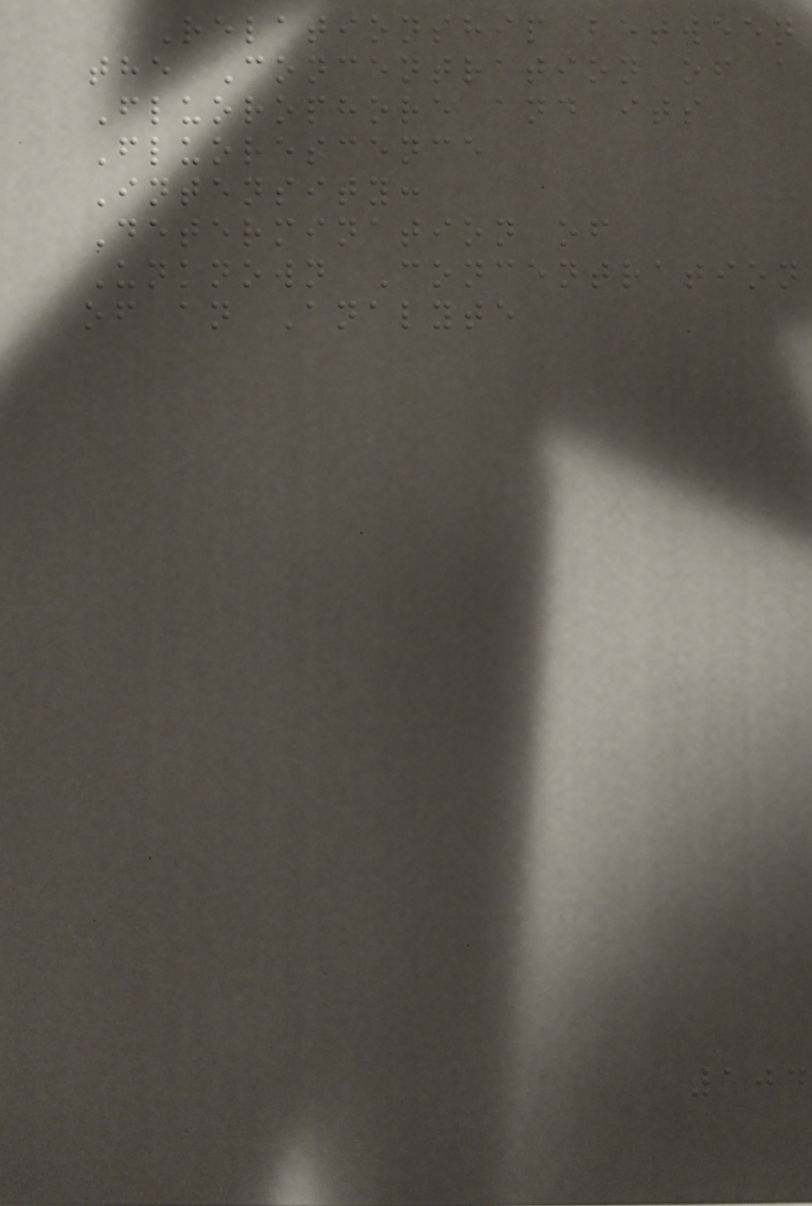Relationship between
the Concentration of a
Fluorophore and its
Fluorescence
Intensity:
Determination of
Unknown Concentration
of an Analyte
104
